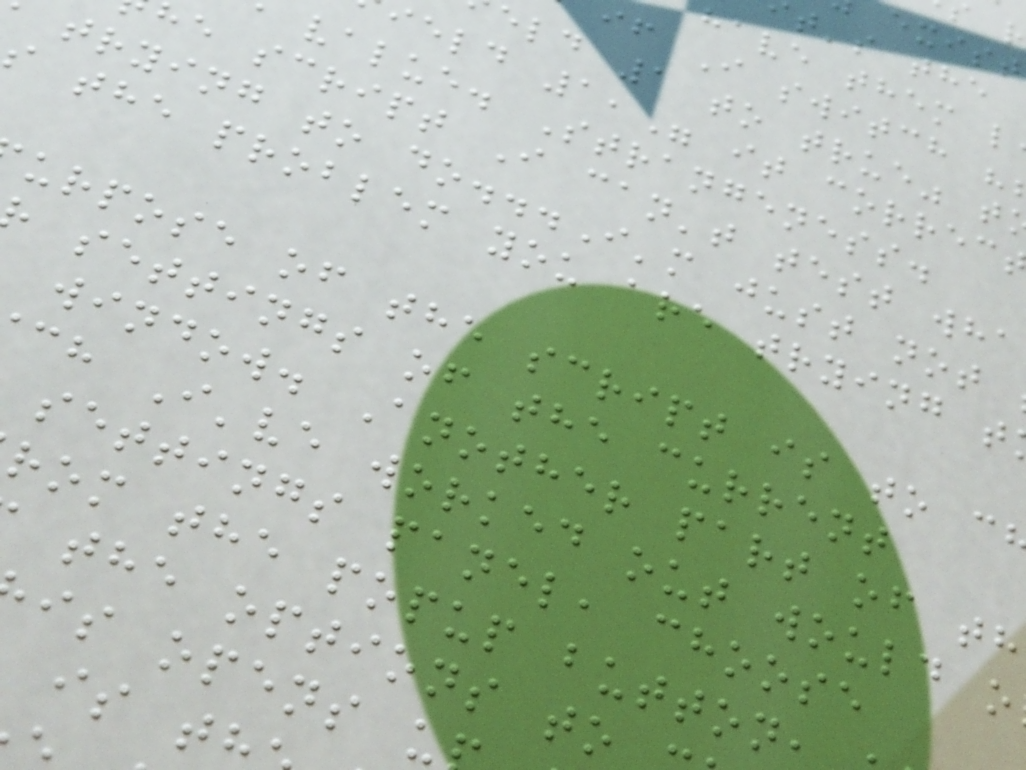have them l
if I switch
eld 1 to true" t
ield 1," it correc
value. Strangeness.
e script I can't test wha
trying to do...I'm just not
s the problem you are trying t
urpose of the script is to c
settings of the current
window. Another part of th
ch I've worked out would o
settings panel, choose
rom the popup button
the options to
is opens u
